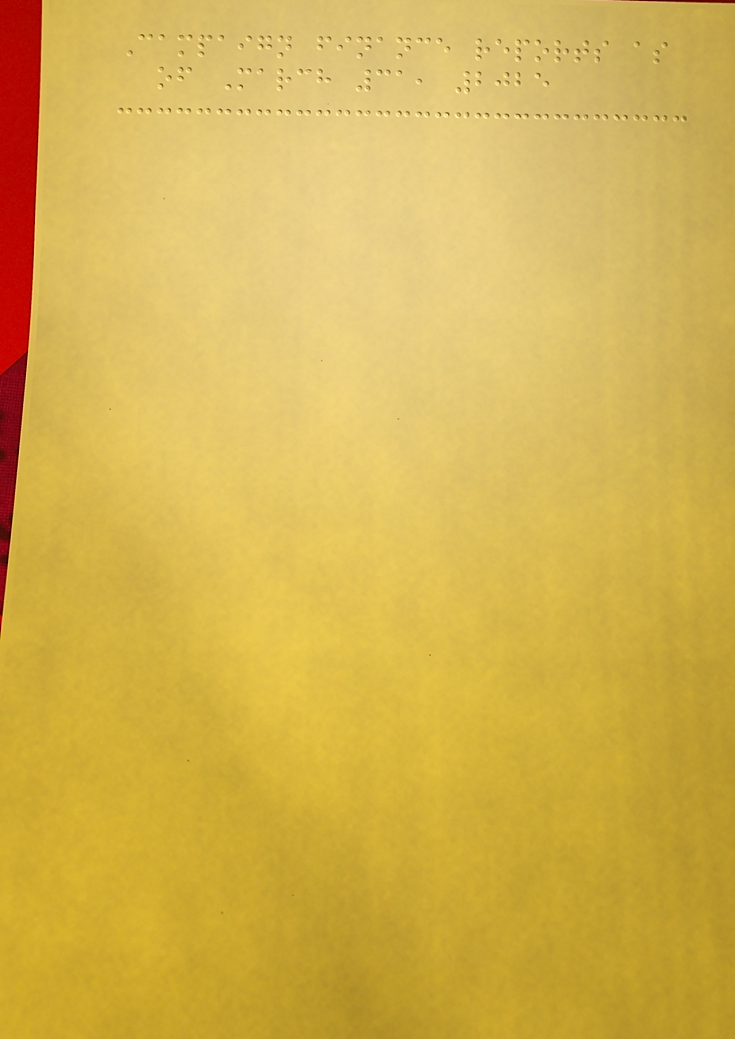Campaign finance reports as
of March 31, 2025
